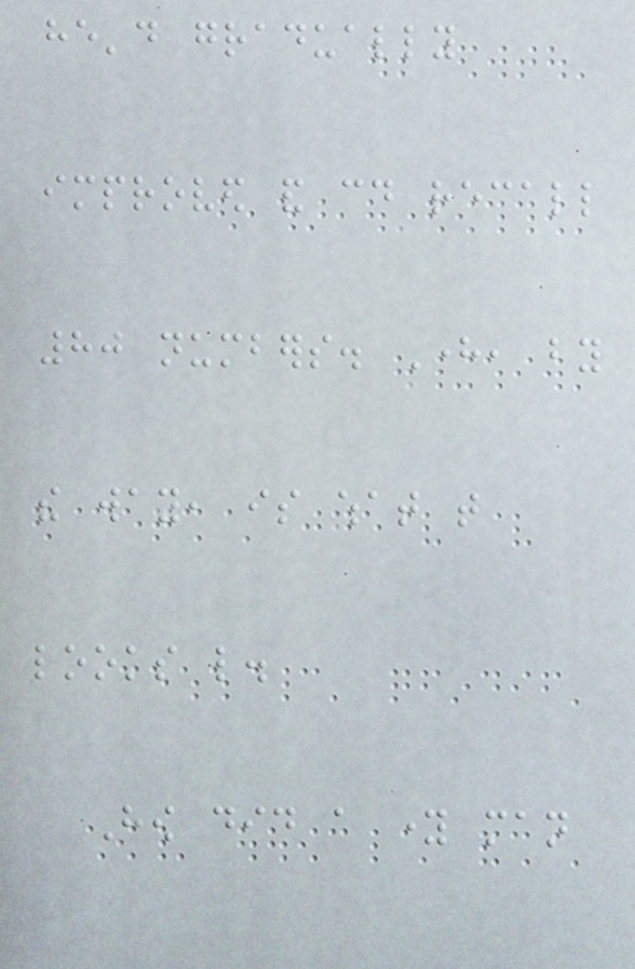he'd gradually
improved and could recall
80 numbers. Here, by
the way, is what that
looks like.
How did a young man
